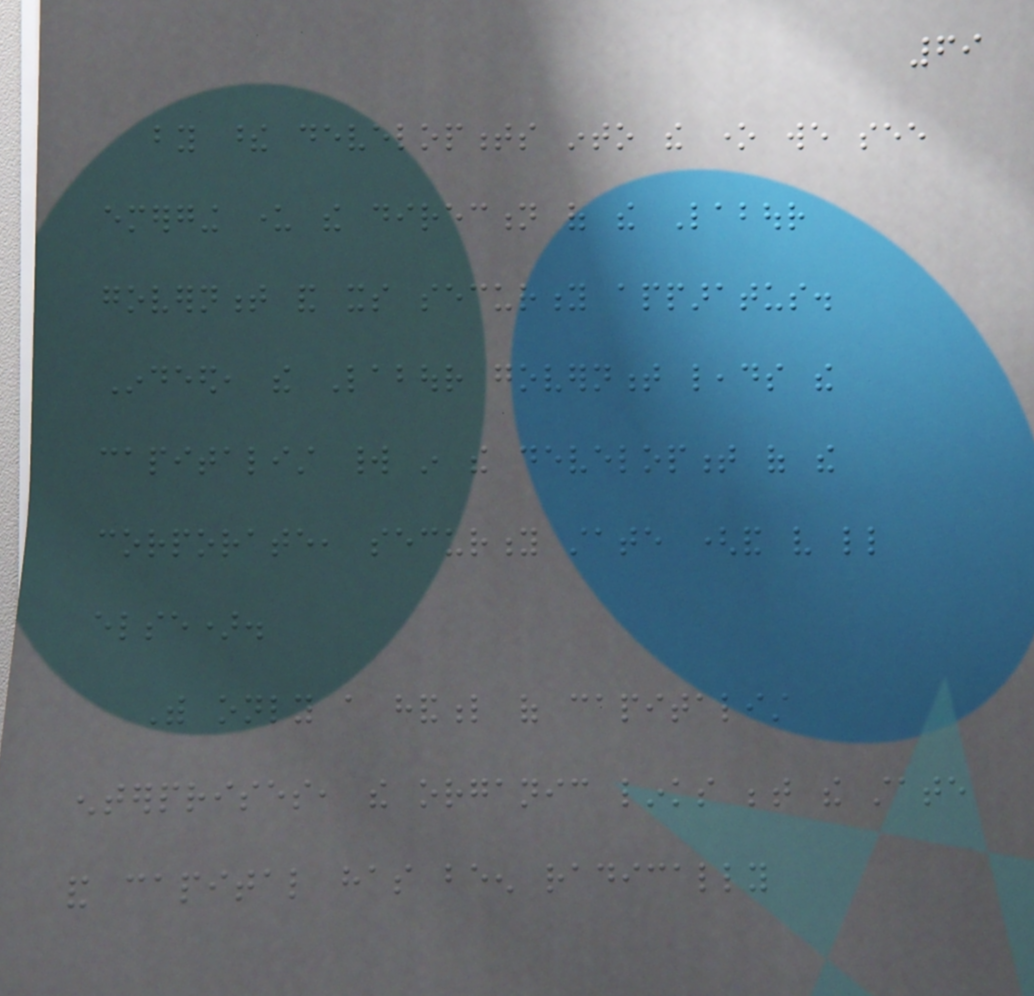69
by these developments into the one we see
emerging under the direction of the Labour
government and its security apparatus.
Indeed, the Labour government leads the
capitalist world in the development of the
corporate, security state (and very little
else).
With only a handful of capitalist
enterprises, the organic links between the state
and capital has been radically
